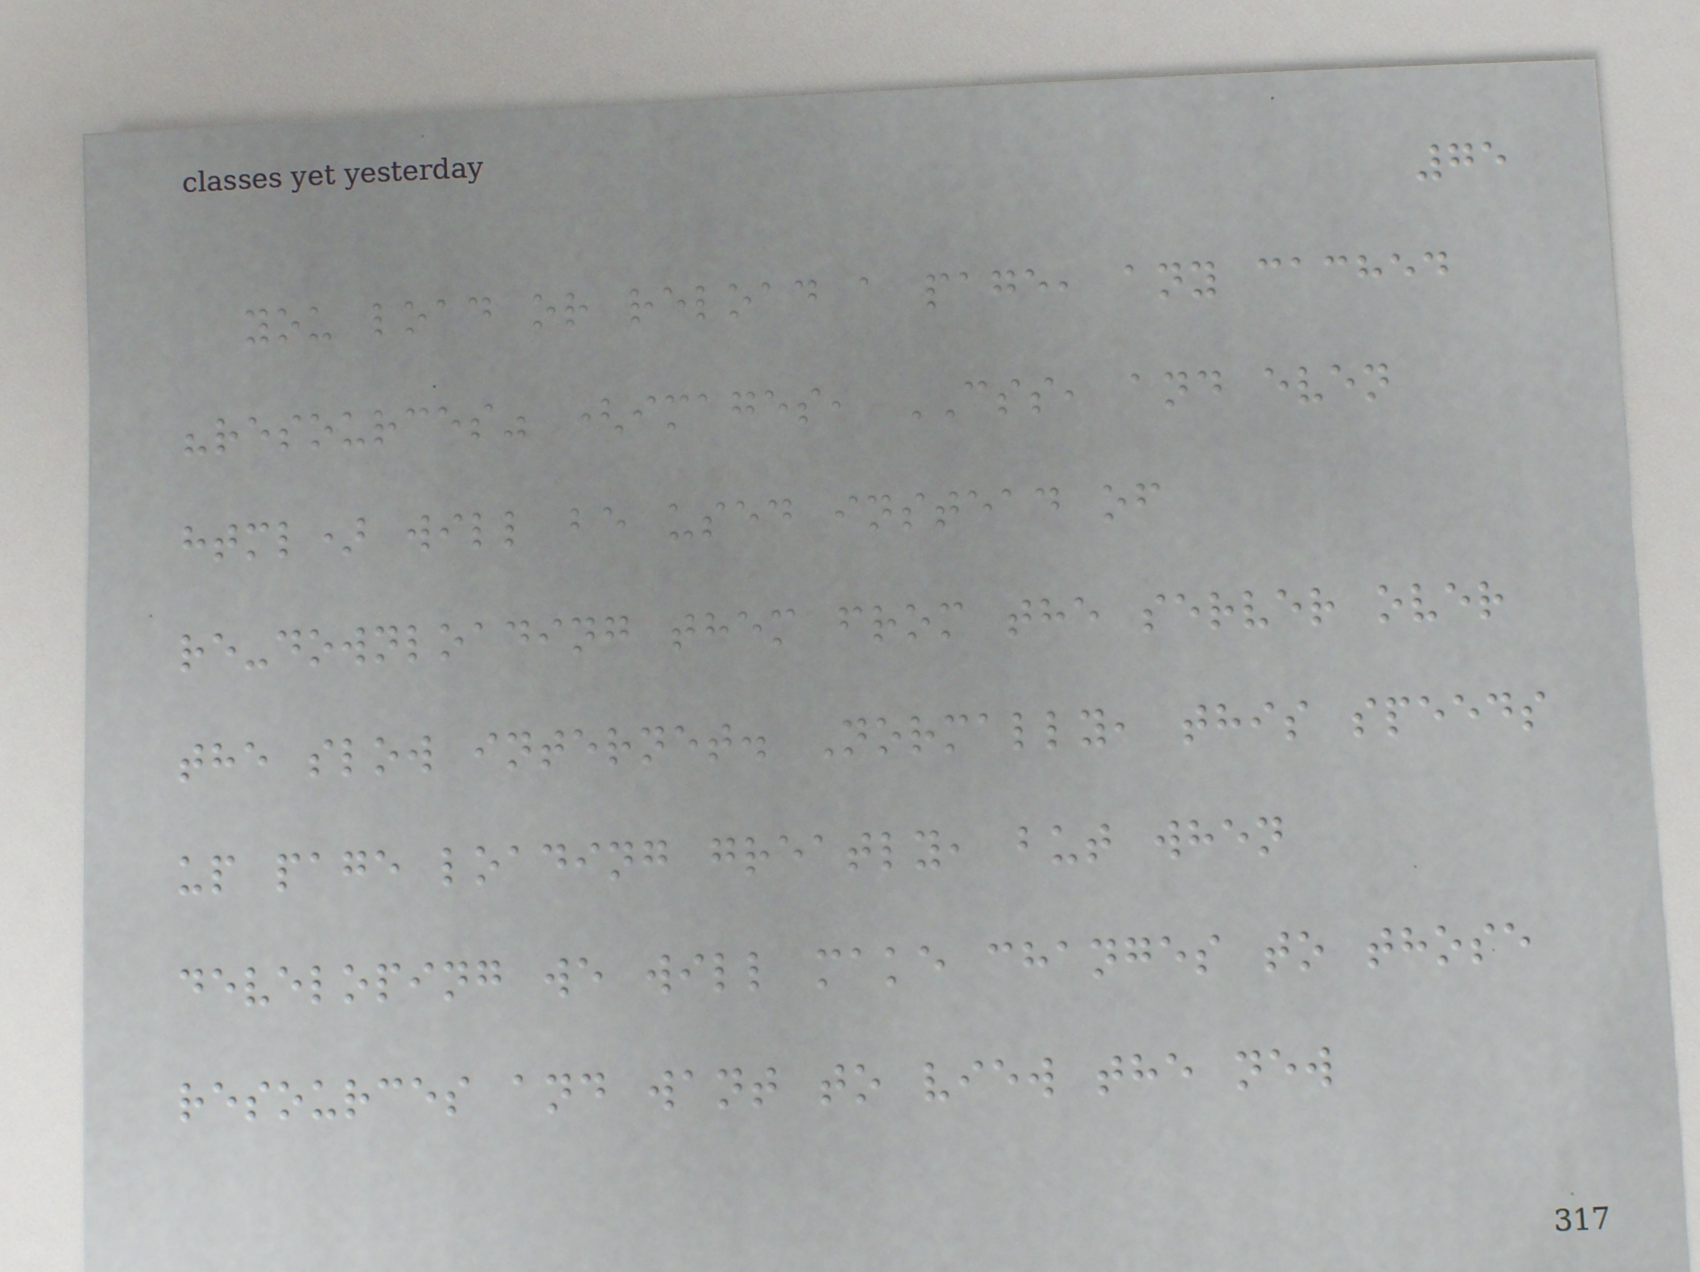75
you load or reload a page, any cached
"resources" (images, CSS, and even
html) will be used instead of
re-downloading them from the server over
the slow internet. Normally, this speeds
up page loading greatly, but when
developing we will make changes to those
resources and want to view the new
